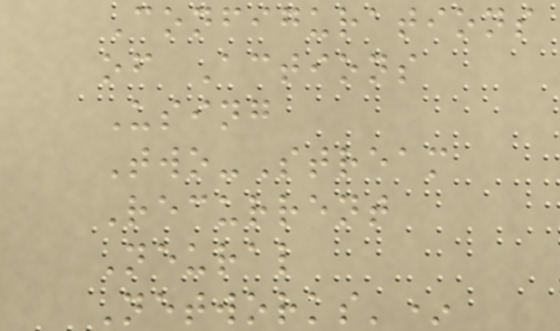Configurations
of Actions
Using
Two-Stream
Recurrent
Neural
Networks'*
